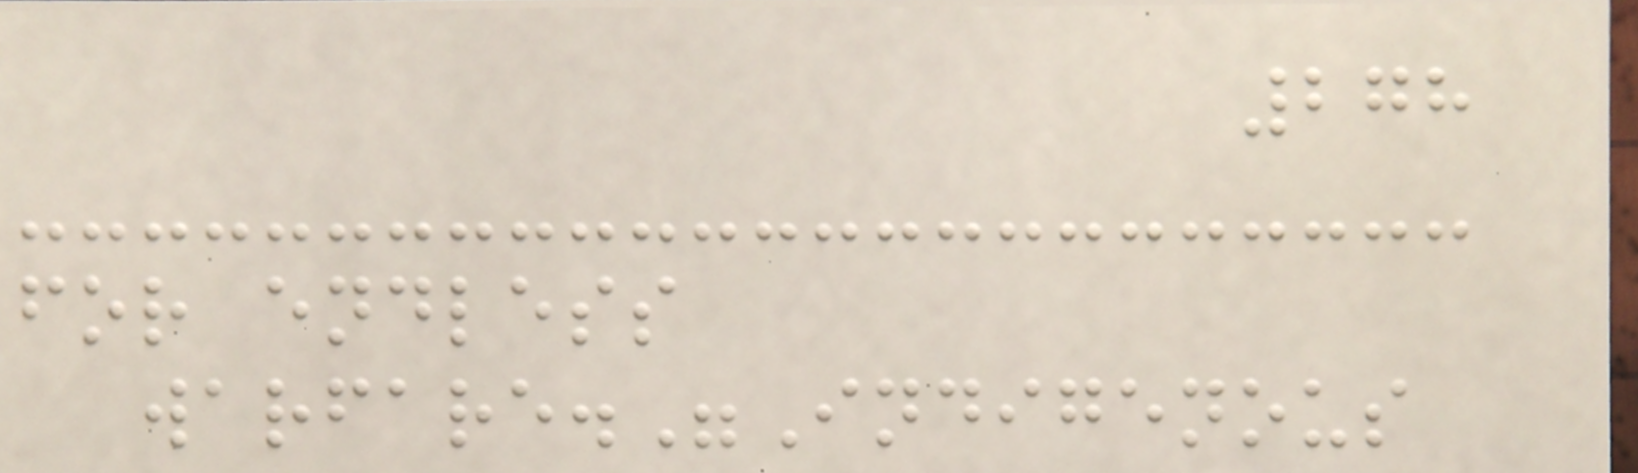278
for endless
warfare."Indigenous
